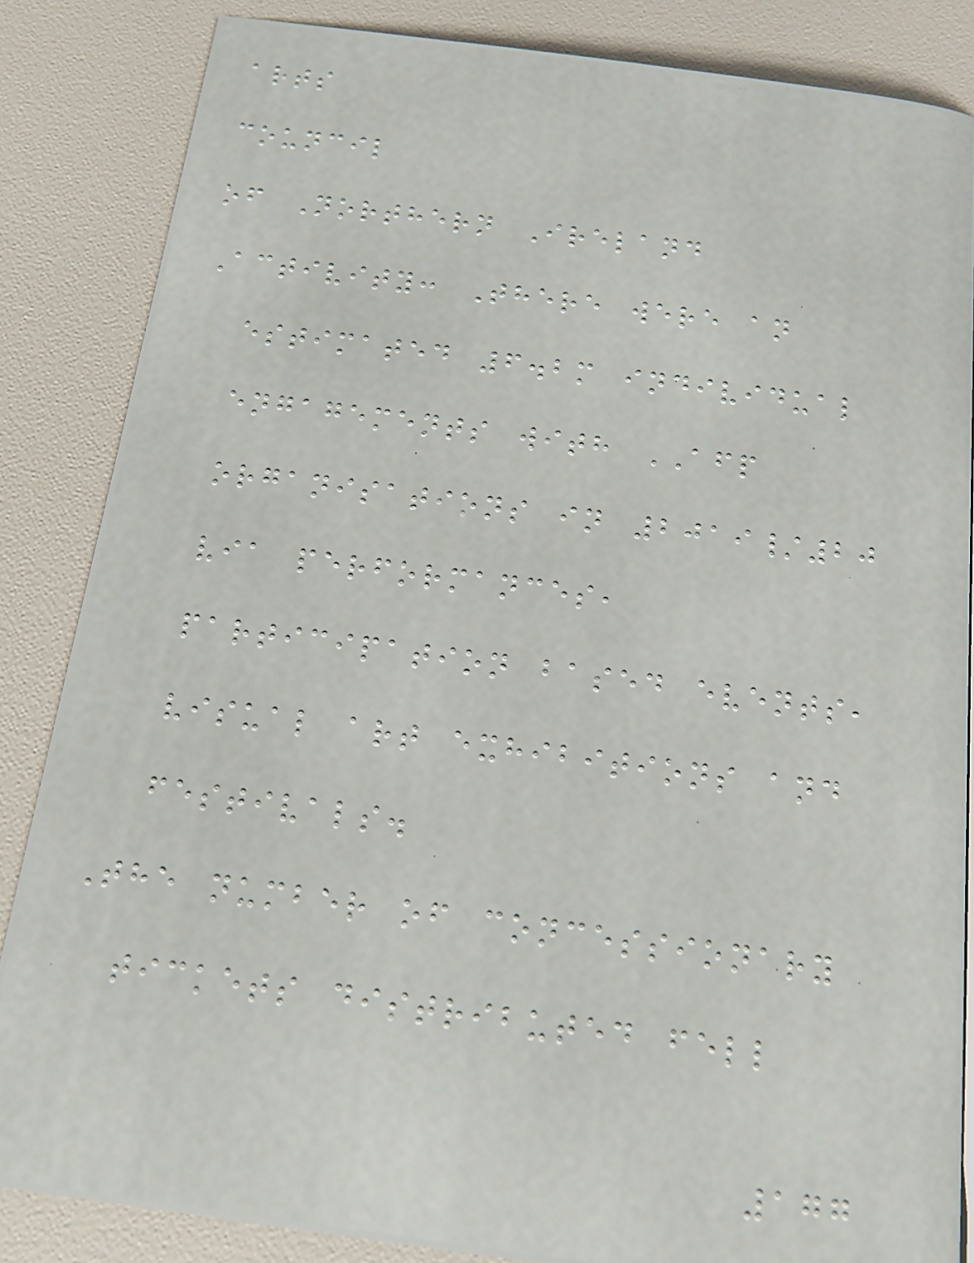arts
council
of Northern Ireland
Activity: There were an
estimated 6.2m individual
engagements with AFP
organisations in 2019/20
via performances,
participation based events,
visual art exhibitions and
festivals.
The number of concessionary
tickets distributed fell
177
